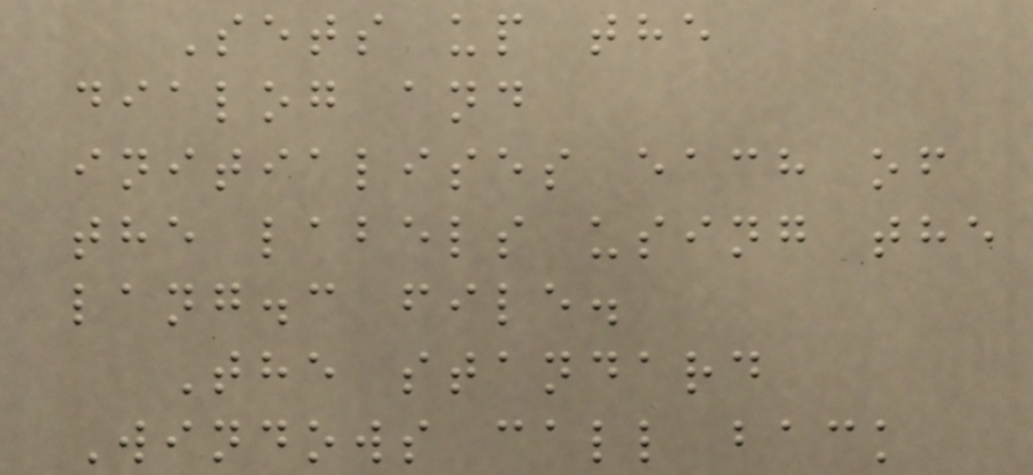Sets up the
dialog and
initialises each of
the labels using the
lang.c file.
The standard
Windows call back
